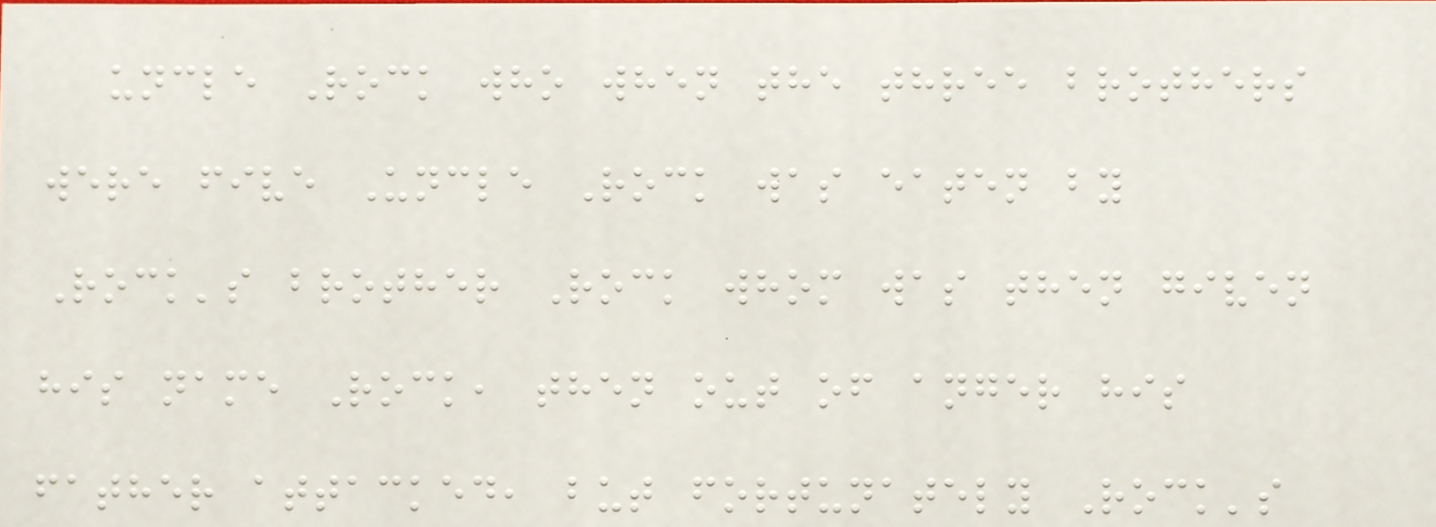uncle Rock who when the three brothers
were five Uncle Rock was eaten by
Rock's brother Rock whom was then given
his name Rock, then out of anger his
father attacked, but fortunately Rock's
